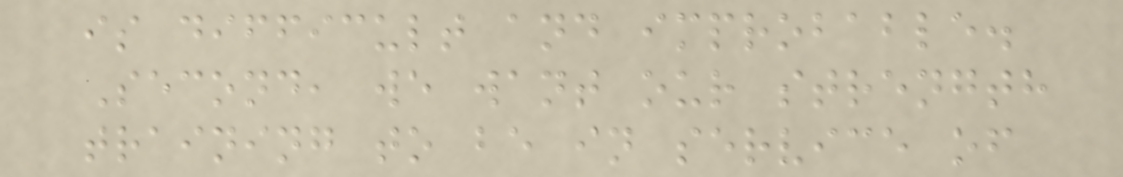is difficult and improbable.
Second, we want our strength
training to be in service of
